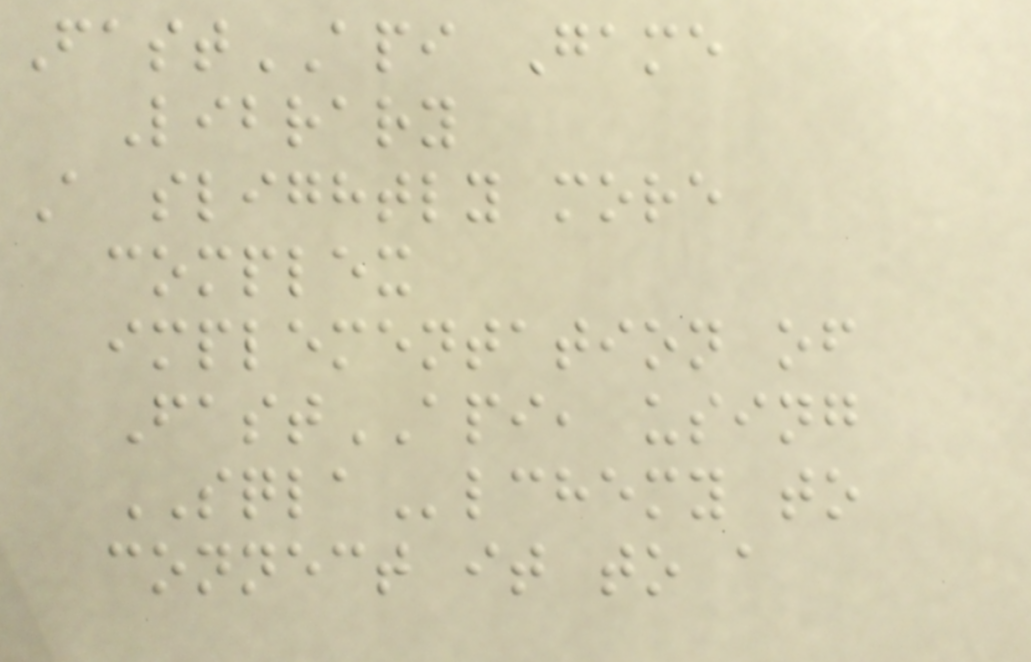FastAPI Game
Library
A slightly more
complex
implementation of
FastAPI, using
SQLAlchemy to
connect it to a
